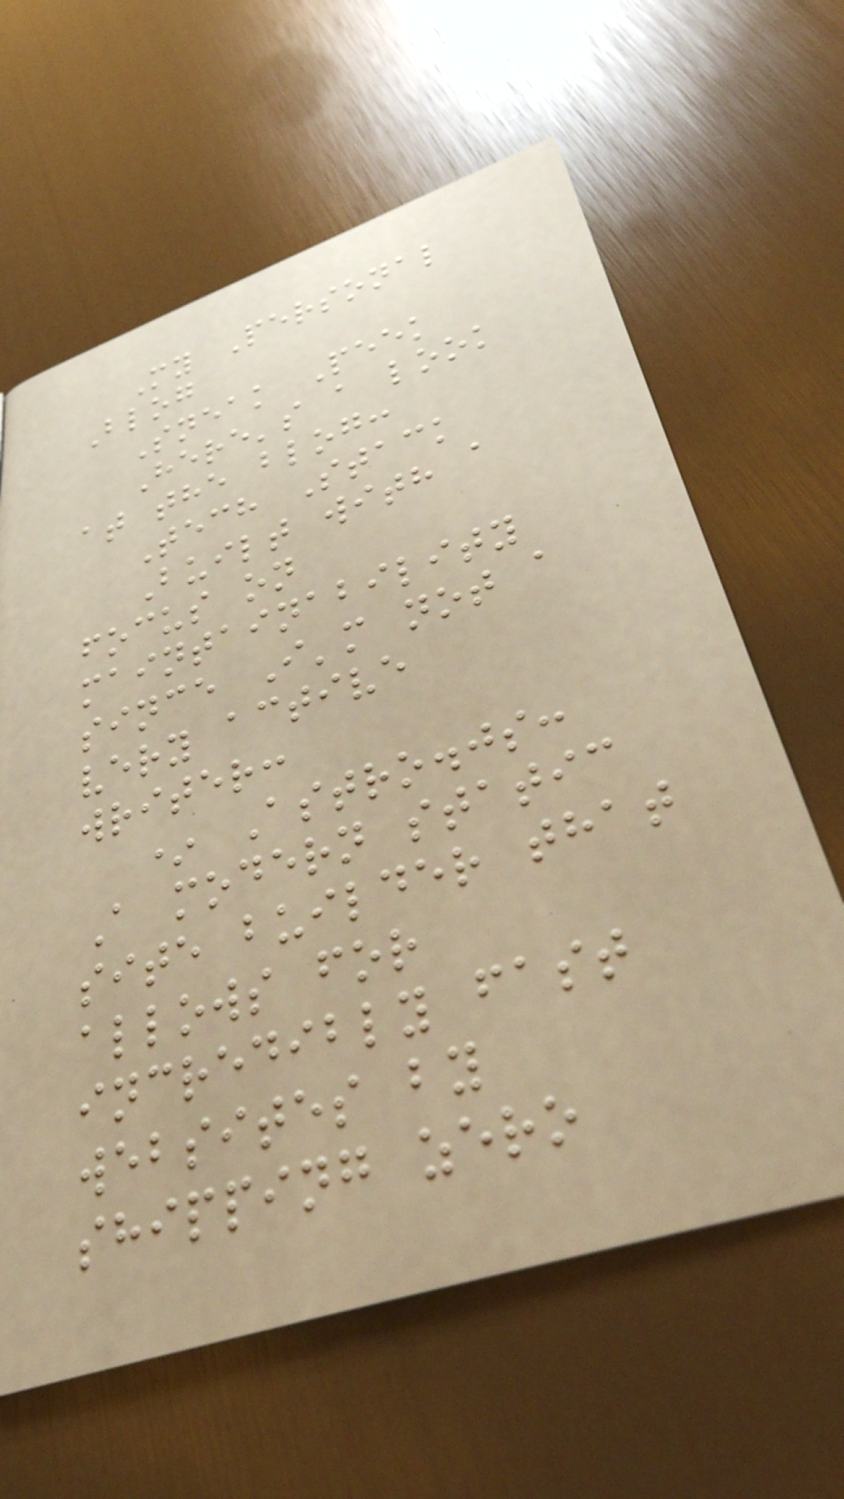My Personal
Blog
Sneak Peek
Here's a look
at the blog:
Tech Stack
Built with a
focus on
maintainability
since I'm not a
very active
writer:
* Astro.js:
A modern static
site builder that
allows for
incredibly fast
websites by
shipping zero
